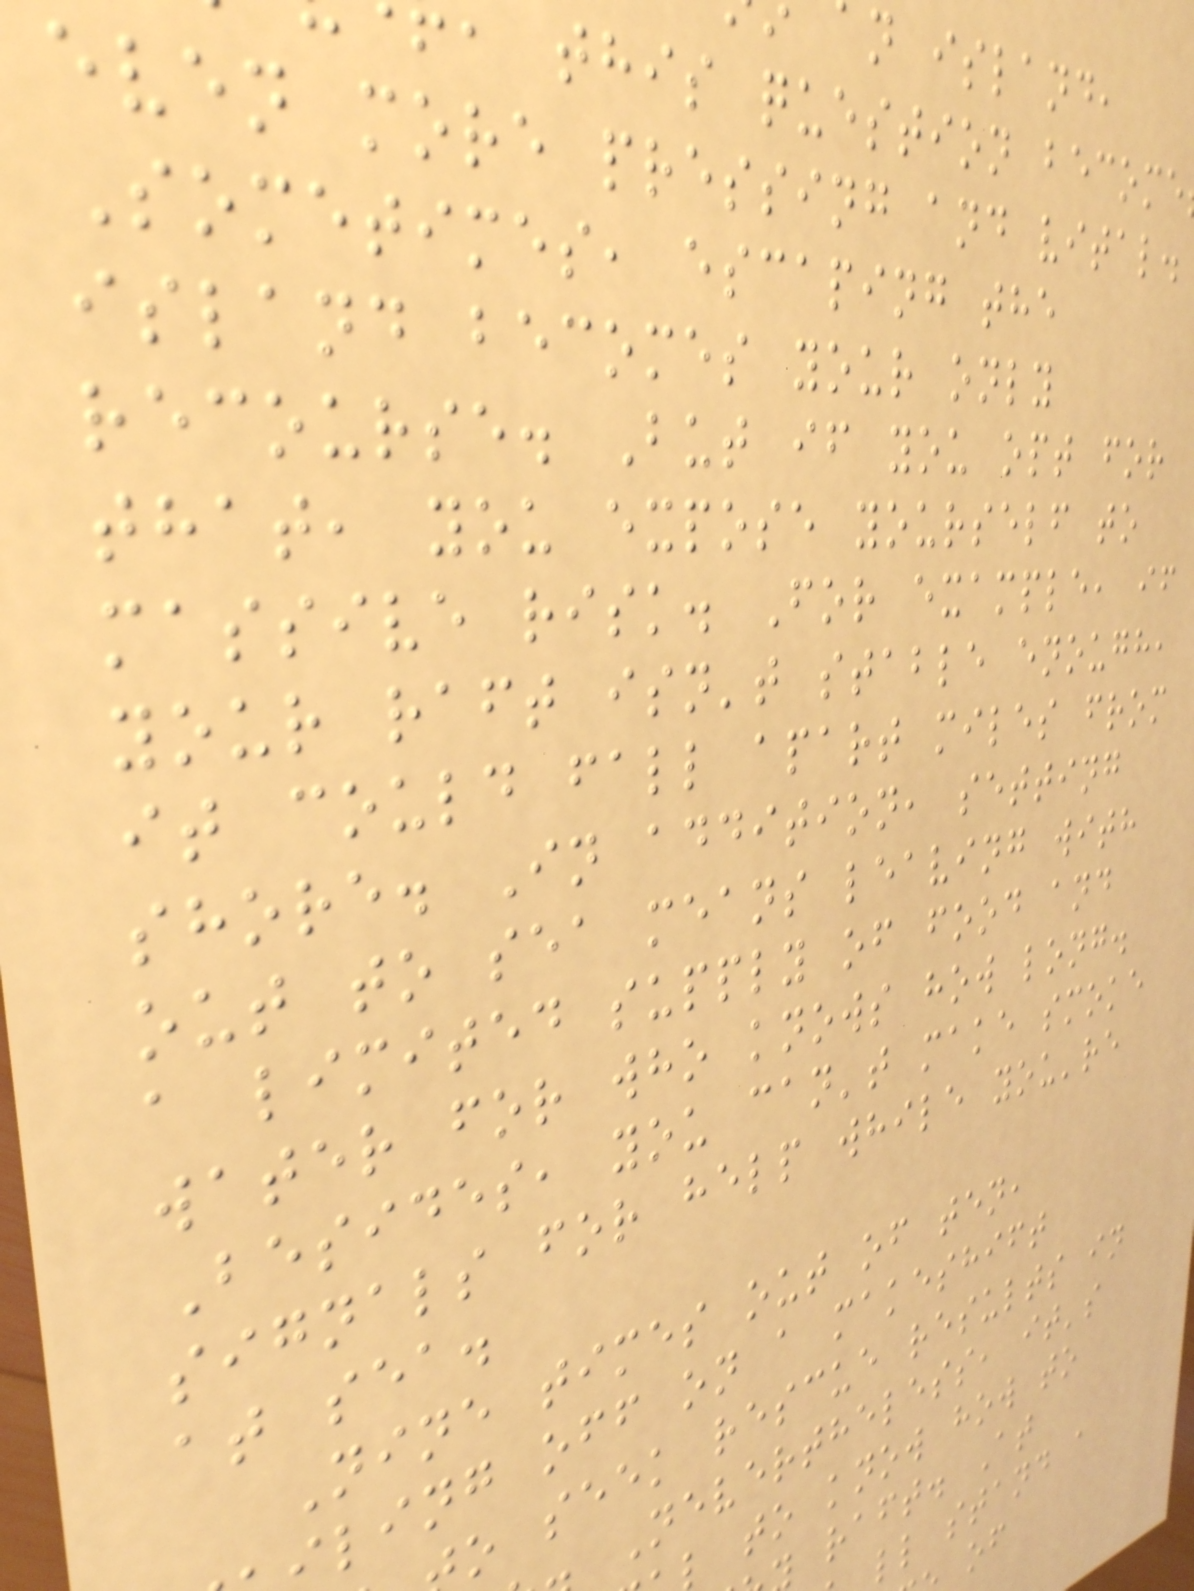n island,
this question become
even more pressing and vital.
Sometimes, escaping the
island becomes your only
recourse. But if you opt for
that, you expose yourself to
massive risk. For example, if
your raft isn't stable enough,
it could fall apart miles from
shore. In addition, setting
out to sea means leaving with
a limited supply of food and
water for who knows how long.
Besides, you can't make smoke
signals for help while you're
at sea.
Nine times out of ten,
ling off on a makeshift
o seek rescue results in
Nevertheless, it's
l to know how to
raft. At
ll stand a
